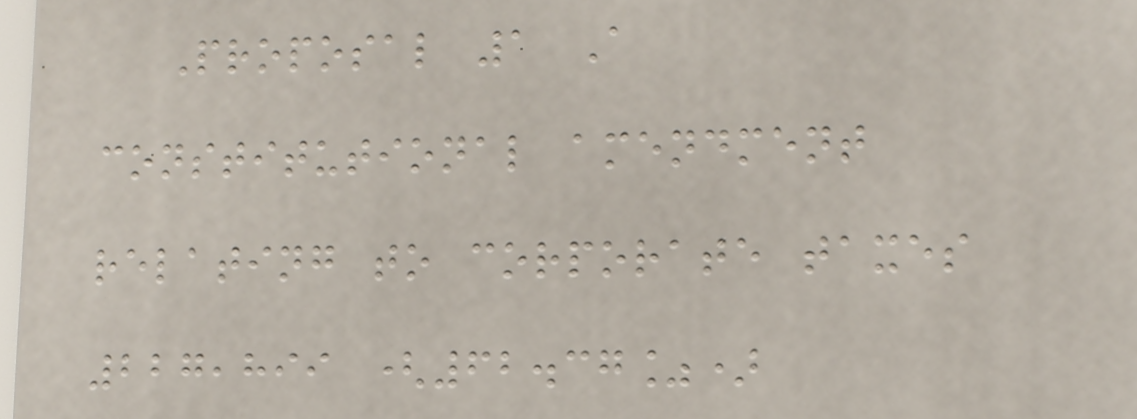Proposal 1 A
constitutional amendment
relating to corporate taxes
227,899 (62.37%)
